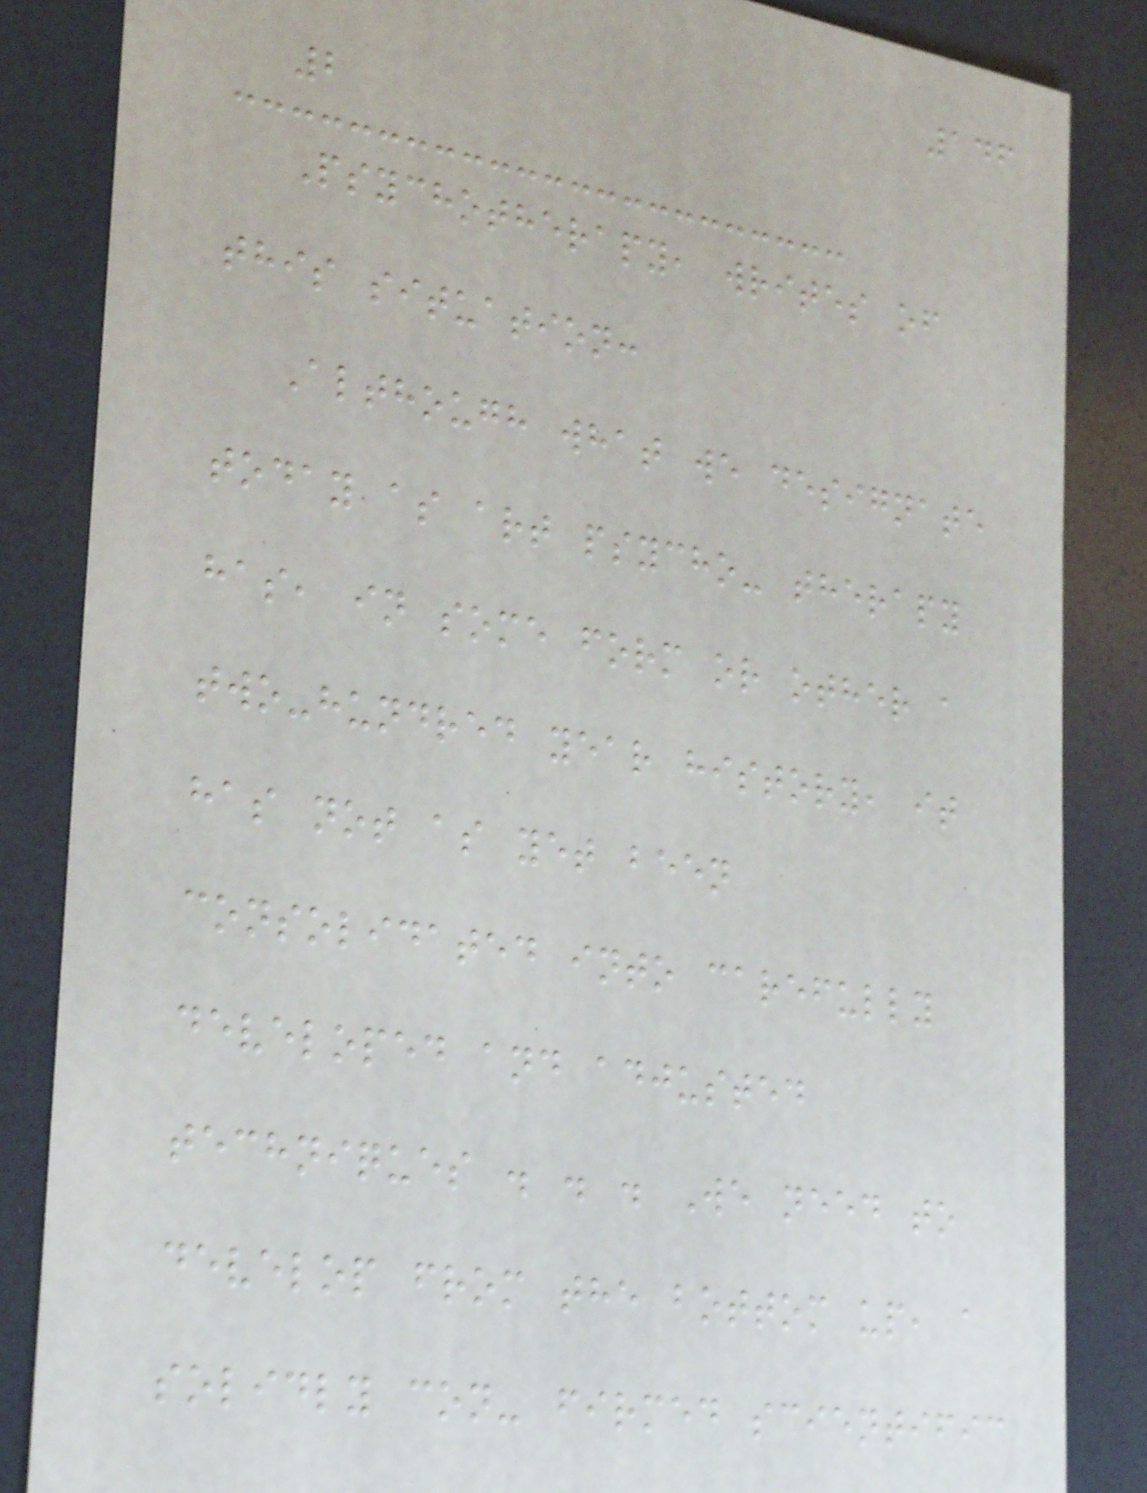146
2
Psychotherapy, writes of
this situation:
Although what we designate
today as art psycho- therapy
has, in some form or other a
two-hundred year history, it
has not as yet been
consolidated into carefully
developed and adjusted
techniques . . . We need to
develop from the bottom up, a
solidly con- firmed scientific
